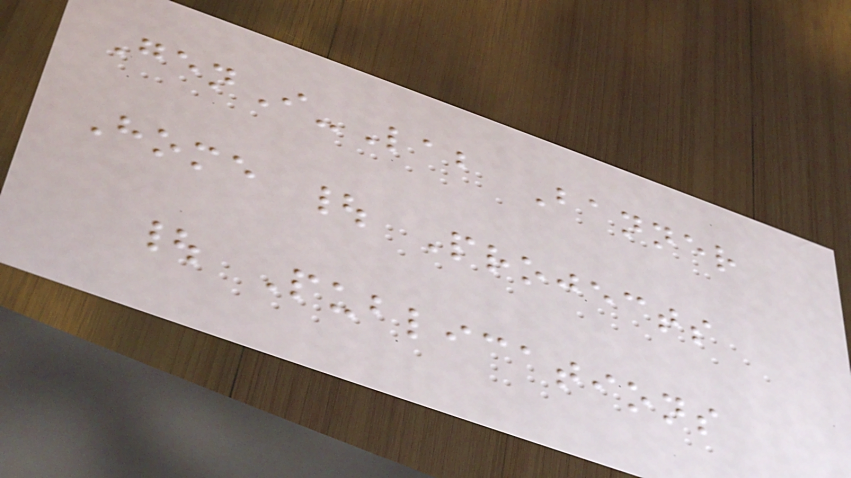GenI-Lab Banner
Home | Projects
| Publications
